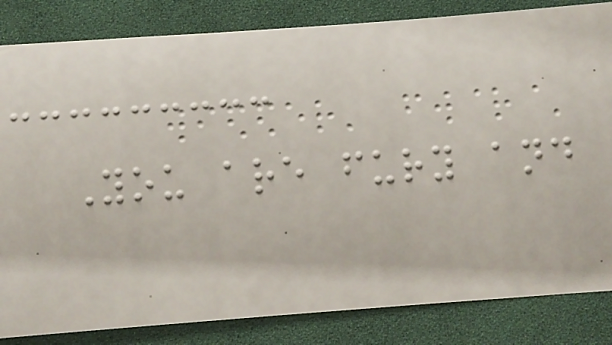You are fury and
